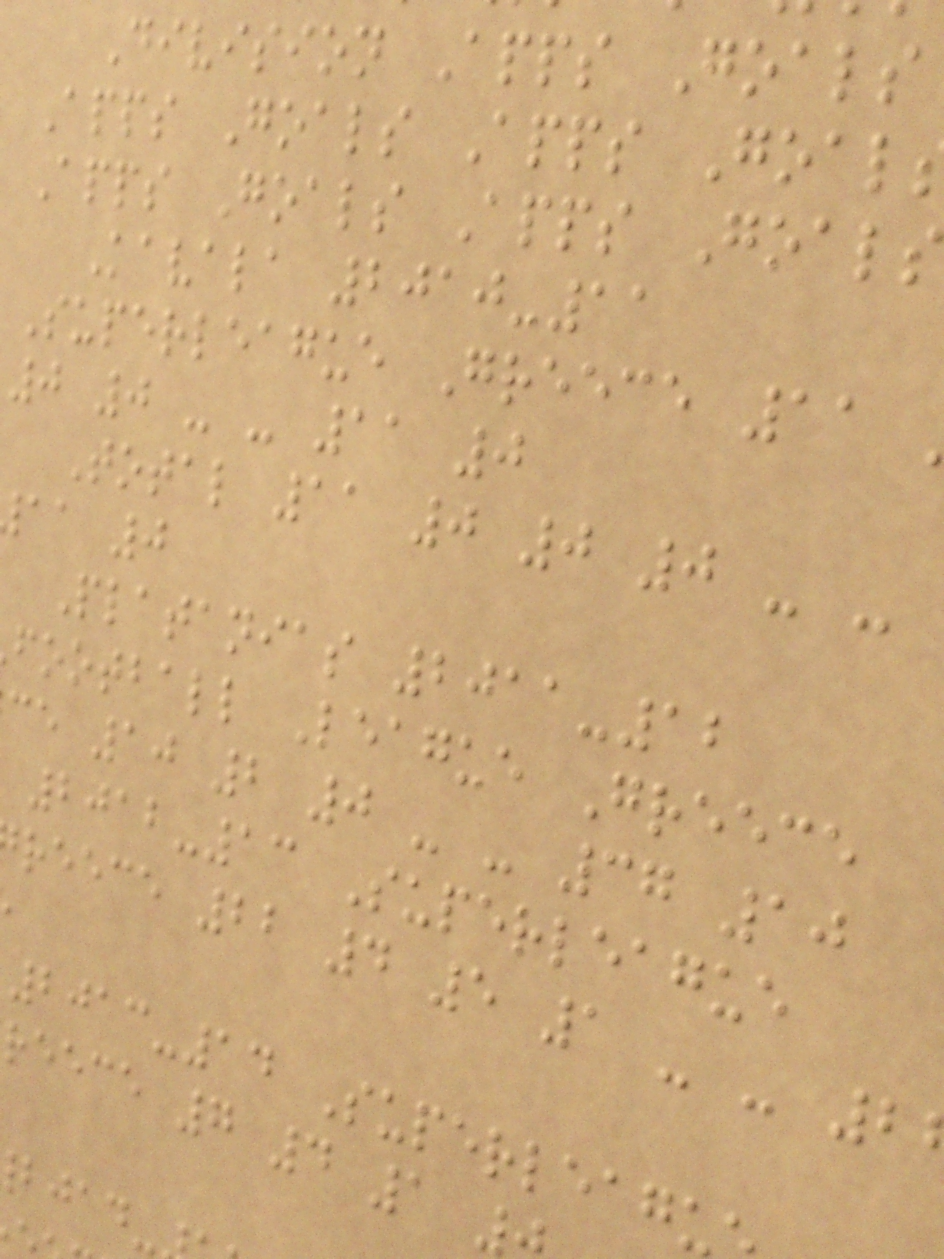Division Apps Goals
Apps Goals Apps Goal
Apps Goals Apps Goals
Kavala 2010-11
Superleague Greece 11
0 0 - - 11 0
Total 11 0 0 0 - -
aa 0
Platanias 2011-12
football League Greece
ce 10 2 0 - - 37 10
2012-13 Superleague
reece 22 4 5 1 - - 2
2013-14 Superleagu
reece 7 4 1
